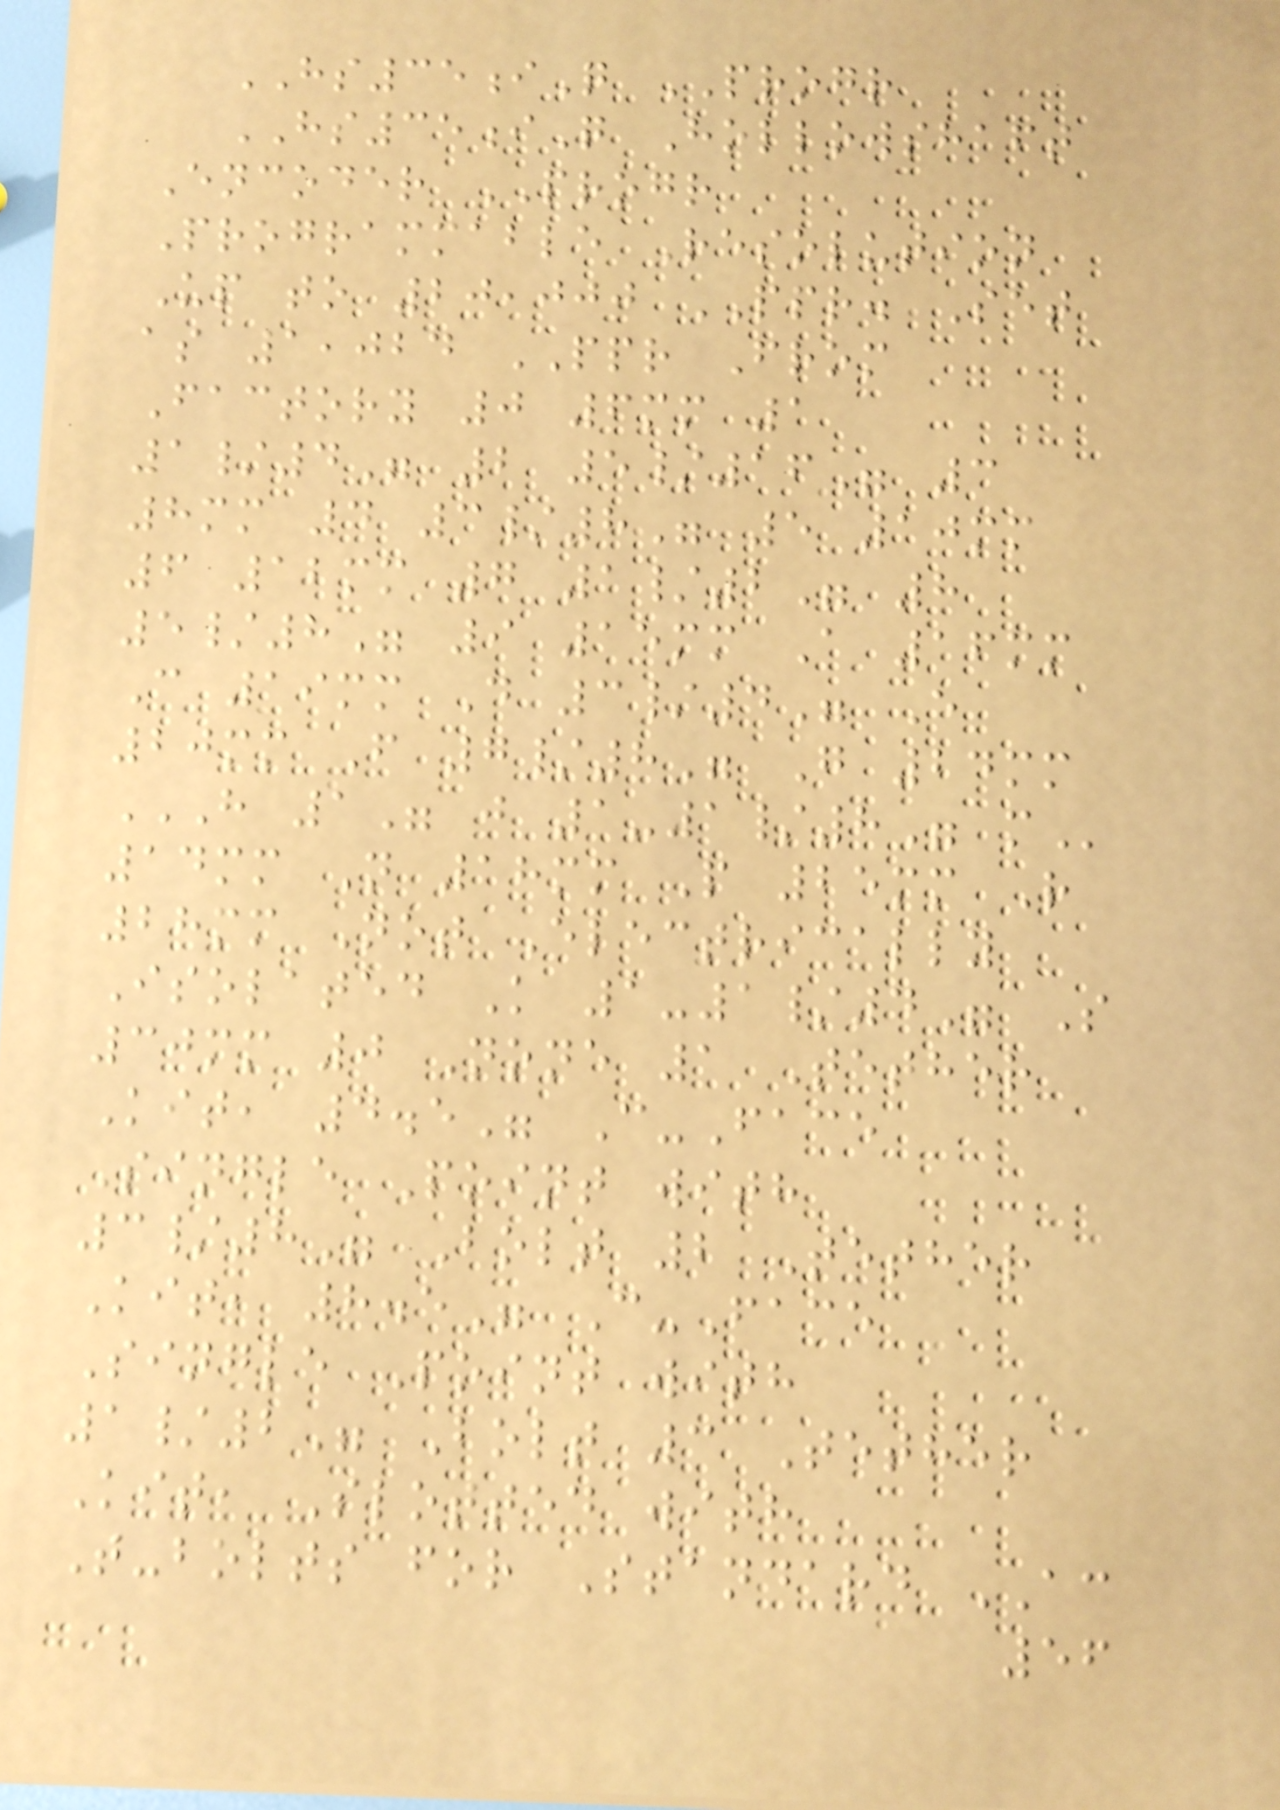HS35iQ PROGR
HS35iQ Hollowshaft
Encoder PROGR
Programmable Resolution
Up to 20,000 PPR. Set
as 1,024 PPR From
Factory 0 6mm 1
1/4" 2 5/16" 3
8mm 4 3/8" 5 10mm
6 12mm 7 1/2" 8
5/8" 9 15mm A 16mm
C 19mm D 3/4" E
20mm F 7/8" G 24mm
H 1" J 1-1/8" M
14mm N 18mm P 25mm R
28mm Not Electrically
Isolated K 1-1/4" S
30mm 0 None 1 Tether
Kit, 4.5" C-Face
Single Point with
3/8" Bolt 2 Tether
Kit, 8.5" C-Face
Single Point with
1/2" Bolt 3 Tether
Kit, Slotted with
T-bolts for Standard AC
56
